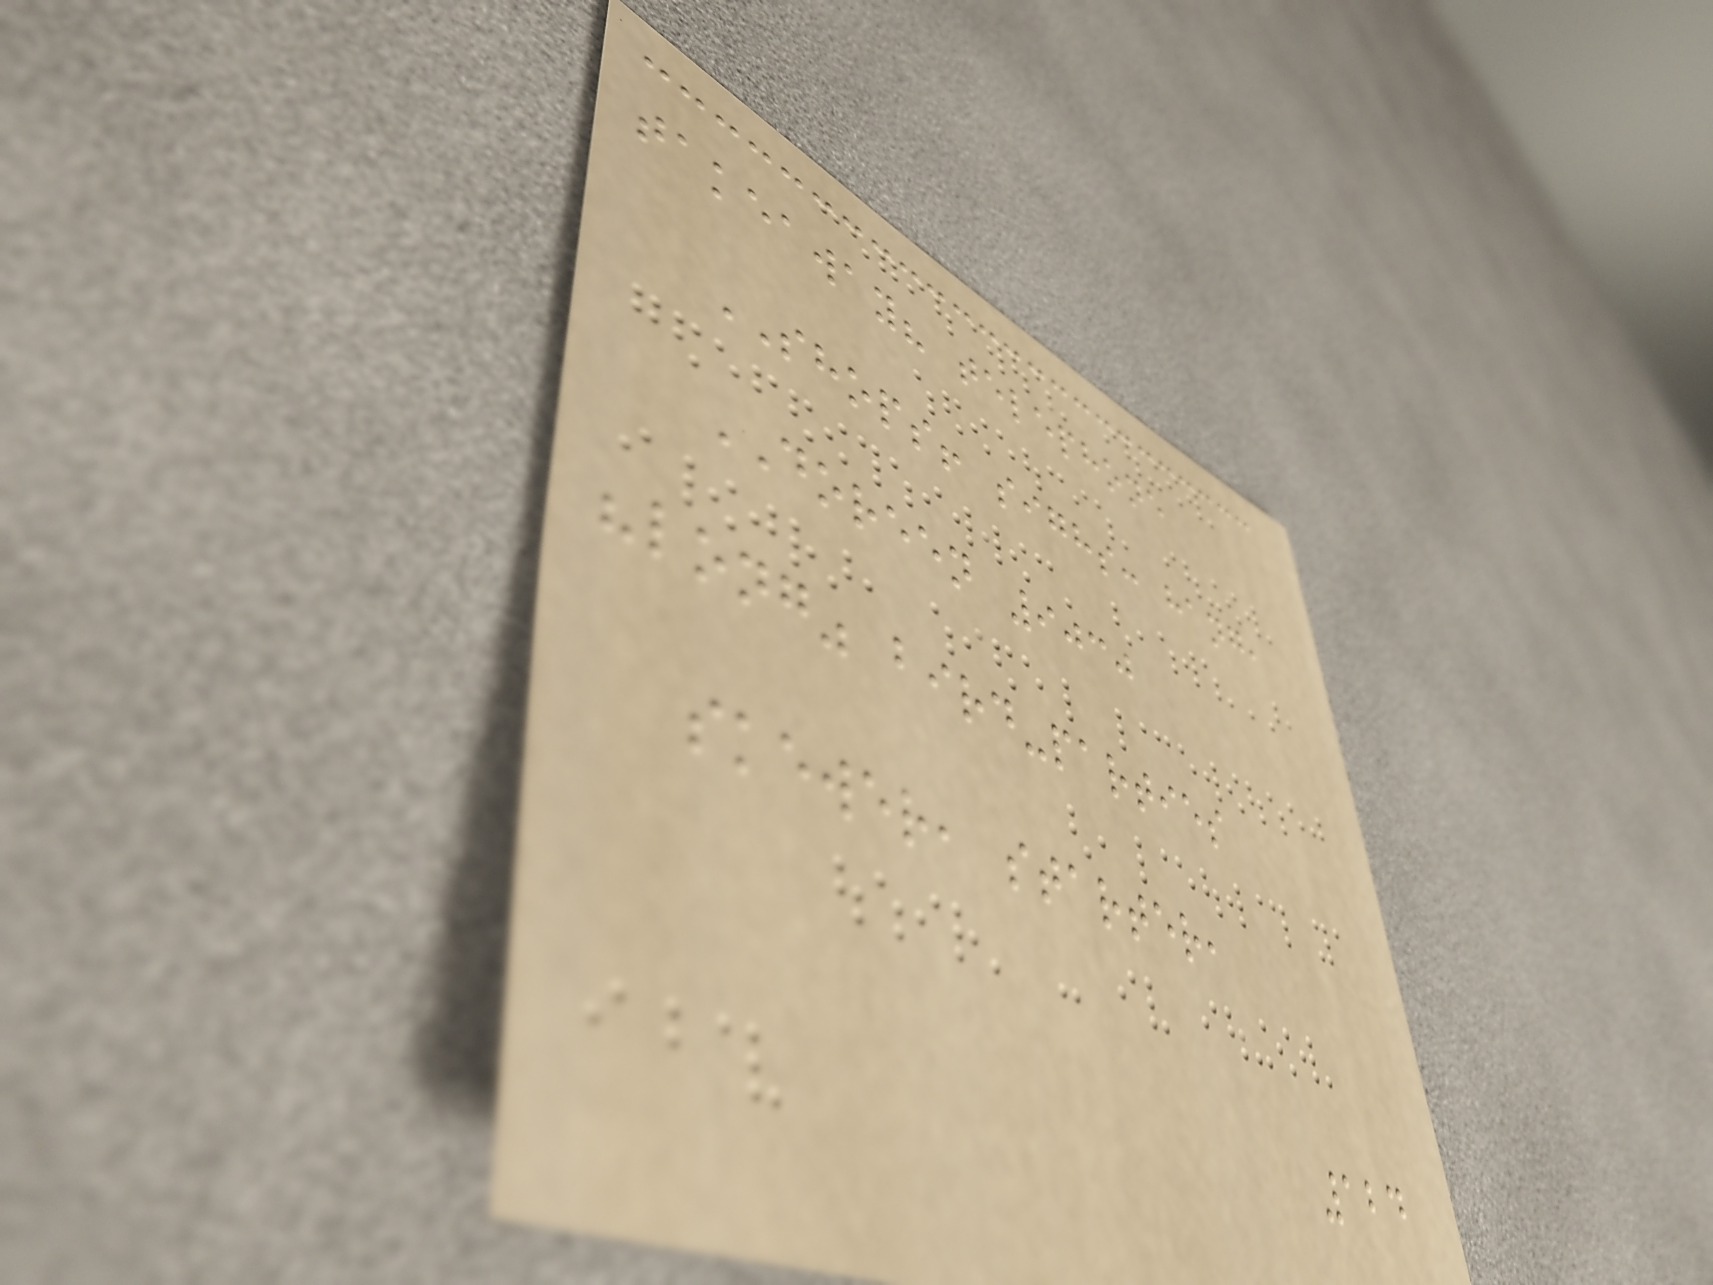takeaway? telephone
SHOPS! sighs: hang,
DOREEN 9030
"long" bird-parties
skewer, starter,
124
